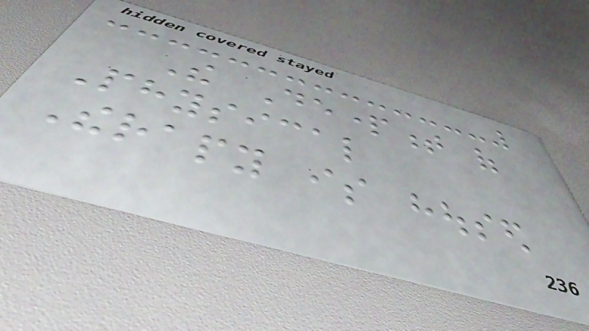The Department of
Physical
Therapy is housed
